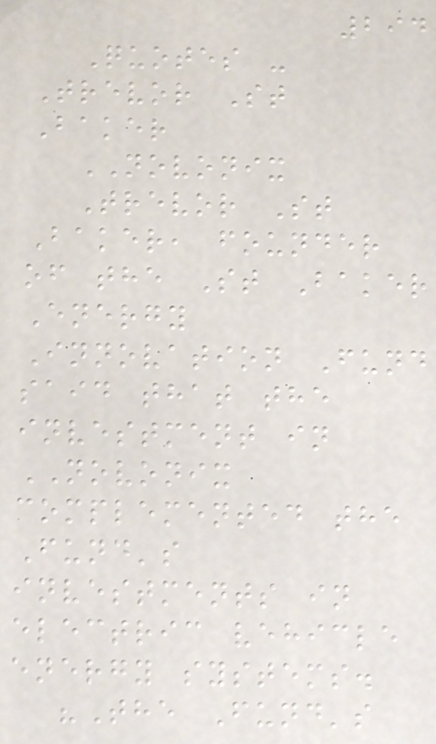294
Quotes -
Trevor St
Baker
NOVONIX
Trevor St
Baker, founder
of the St Baker
Energy
Innovation Fund
said that the
investment in
NOVONIX
complemented the
Fund's
investments in
electric vehicle
energy systems.
"The Fund's
